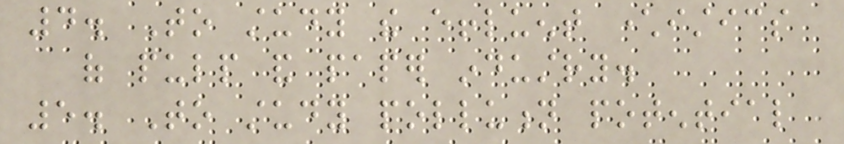4. To study the effluent characteristics
of pulp and paper industry.
5. To study pollution potential
